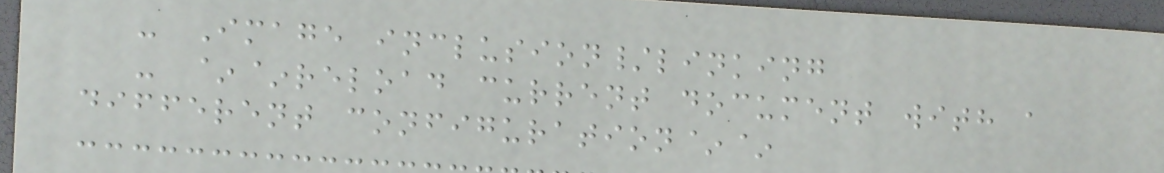- Image inclusion/linking
- ~~reload current document with a
different configuration~~
